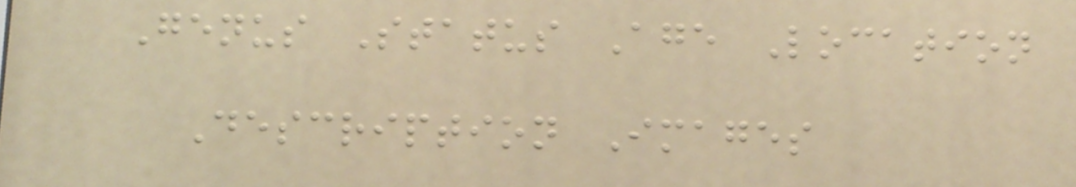Genus Status Age Location
Description Images
